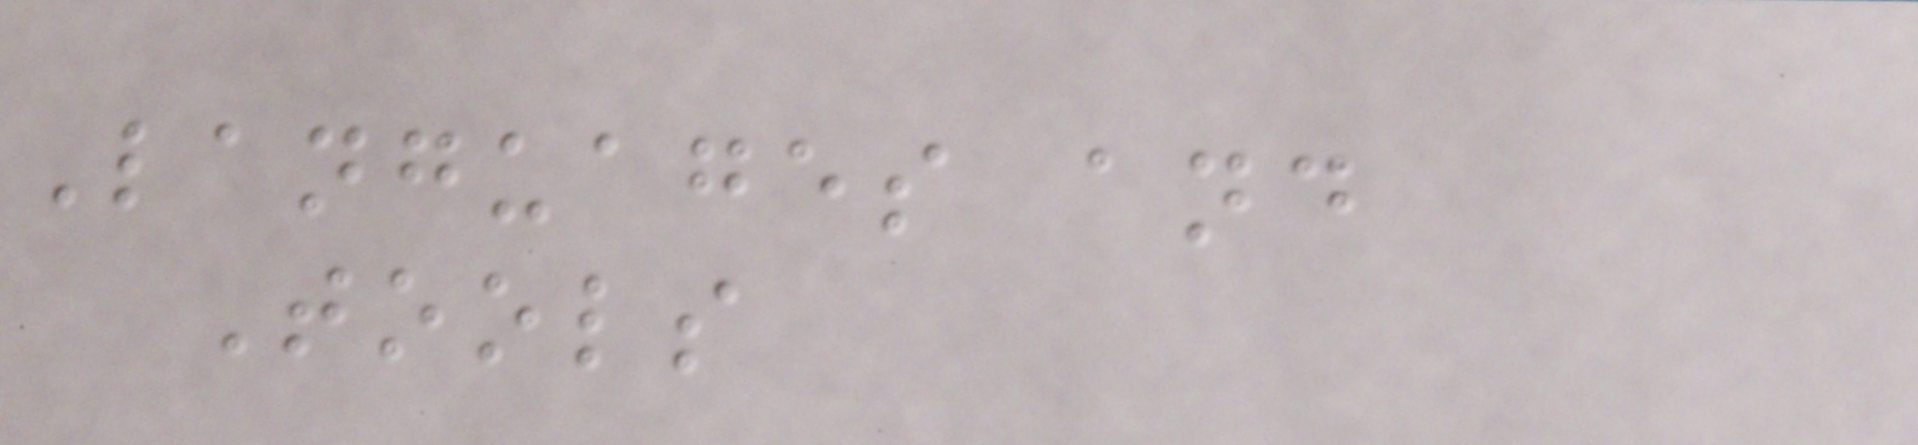Languages and
Tools
